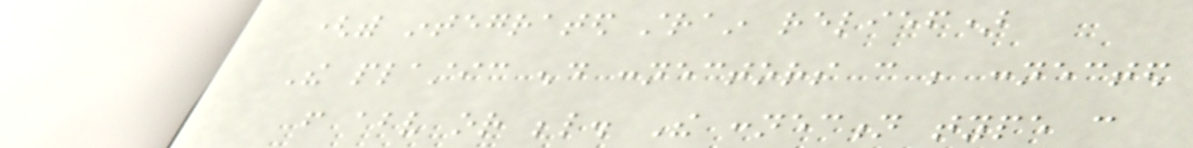(with integrated strain relief)
The plastic end connectors can be connected
from above or below. The connection type can
